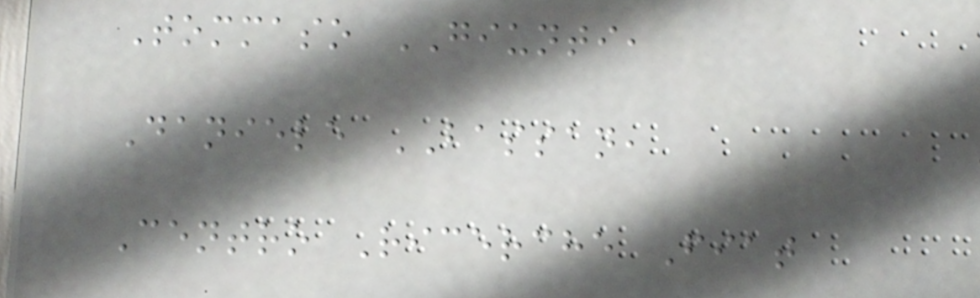Tommaso GIUNTI,
Daniele BASSAN,
Centro Ricerche Fiat
